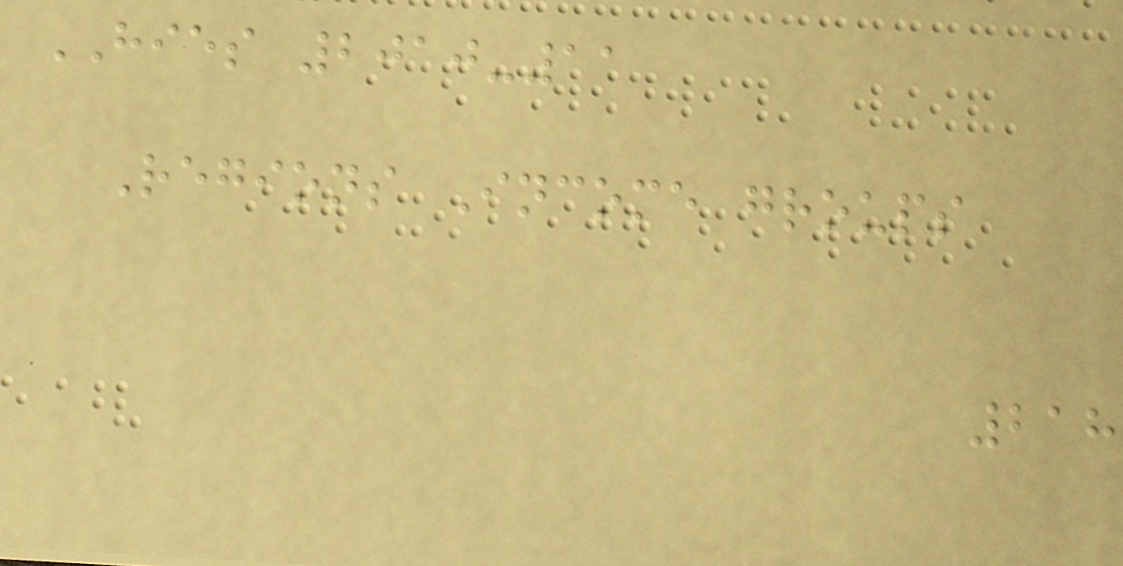HIES 2010-11
Regions Income groups
218
